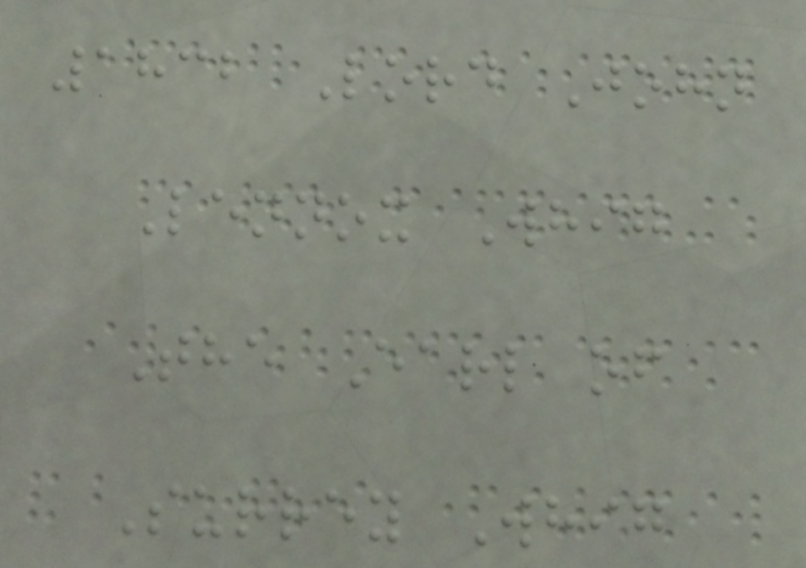1832 Lord John
Lennox Whig
The Earl of
Surrey Whig
